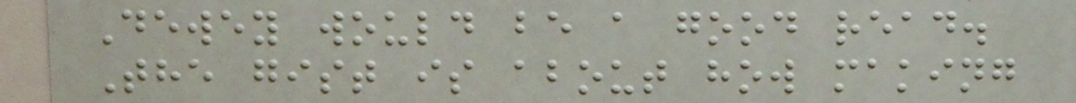Dewey would be a good read.
The gist is about how making
